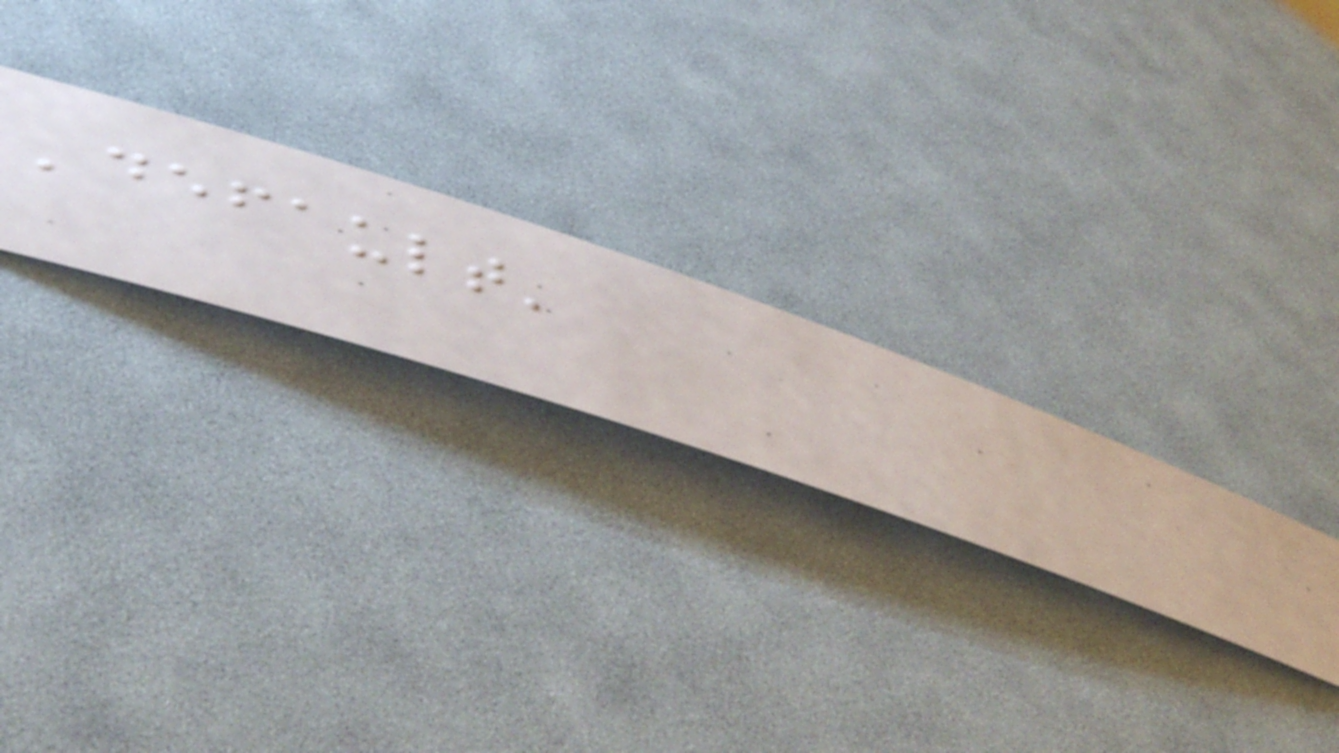'default'
